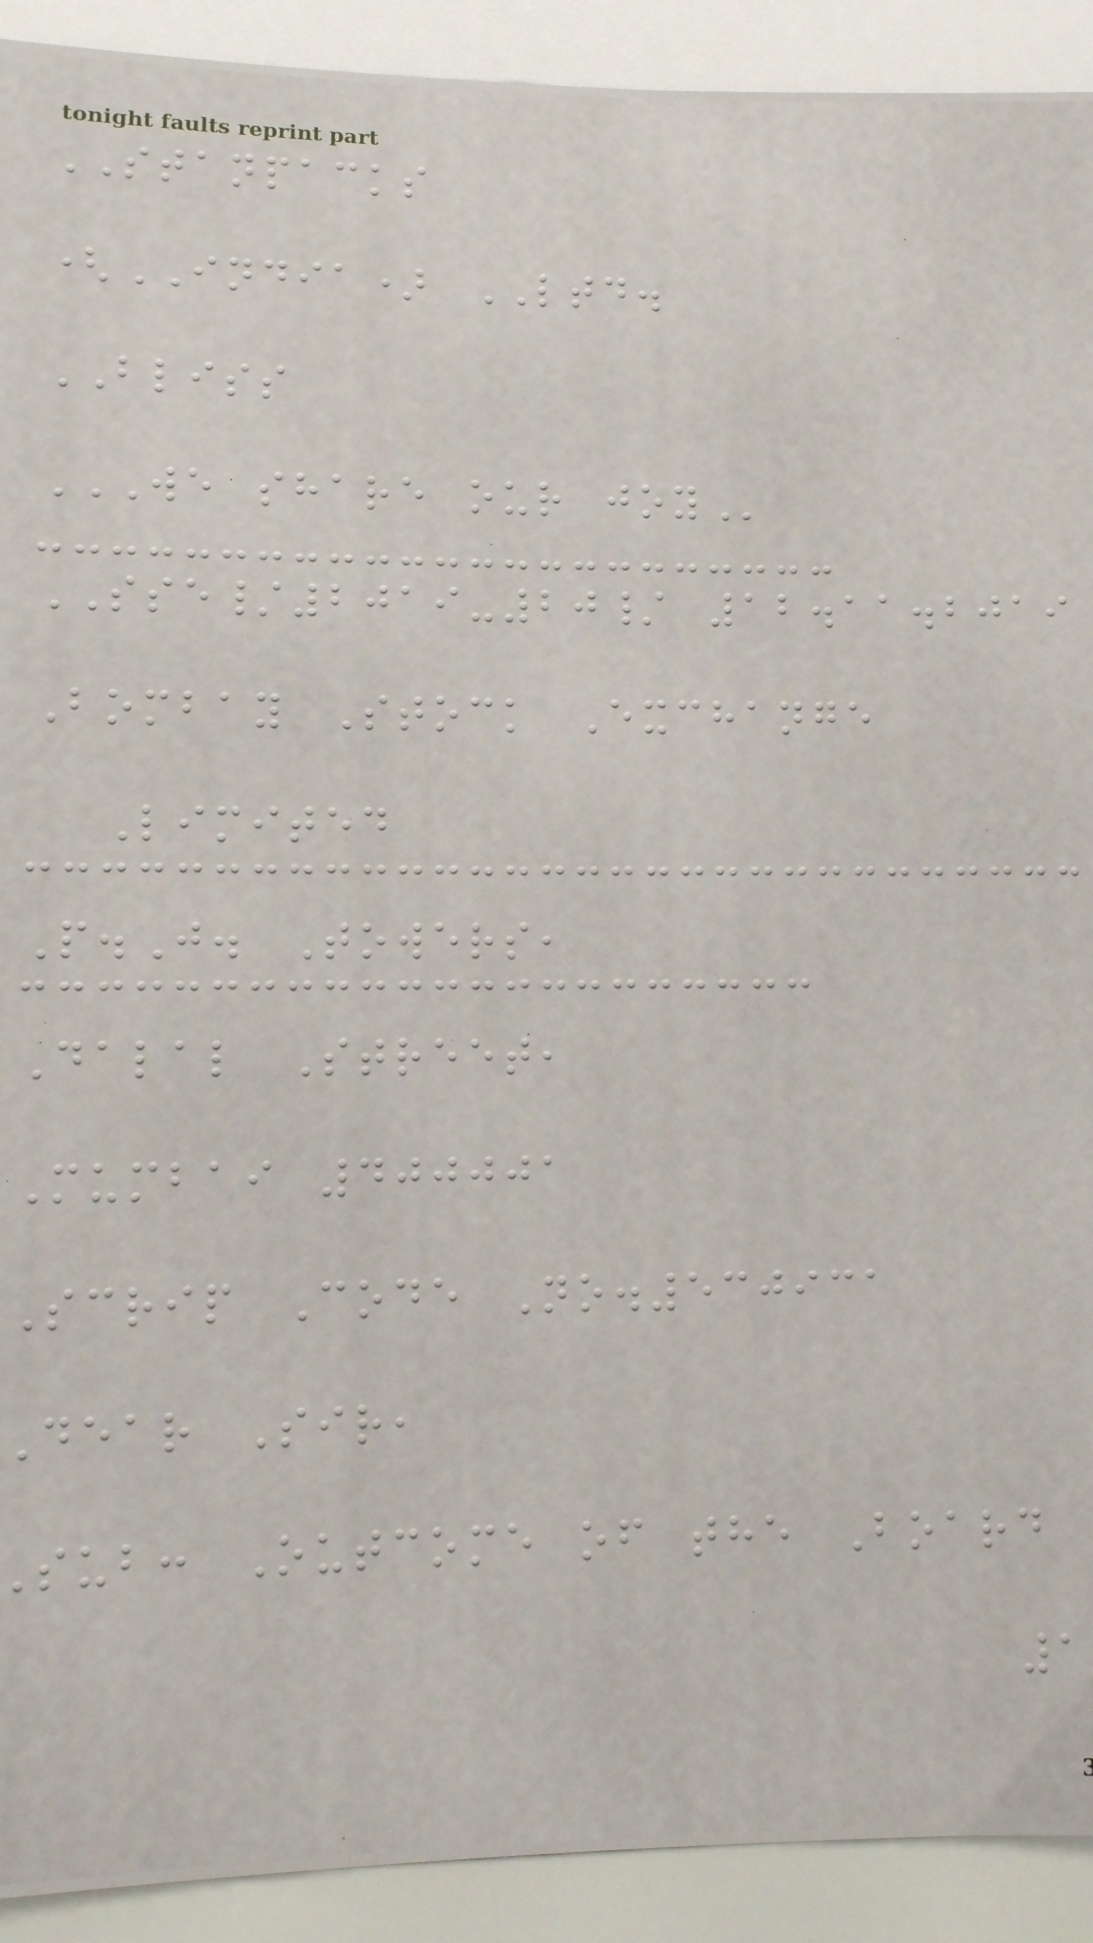STANPACKS
(INDIA) LTD.
BLISS
WE SHARE OUR JOY
SSE/2019-20/ 12.11.2019
Bombay Stock Exchange
Limited
P.J. Towers,
Dalal Street,
Mumbai 400001
Scrip Code No.530931
Dear Sir,
sub: Outcome of the Board
